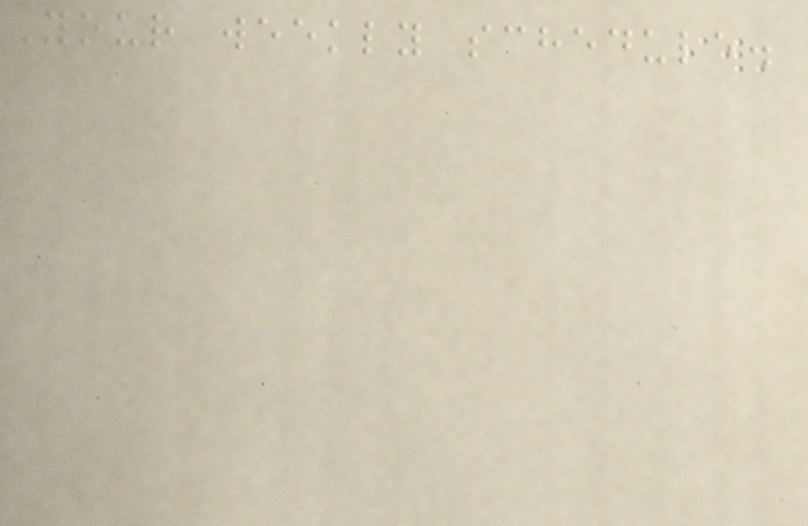Your weekly schedule.
